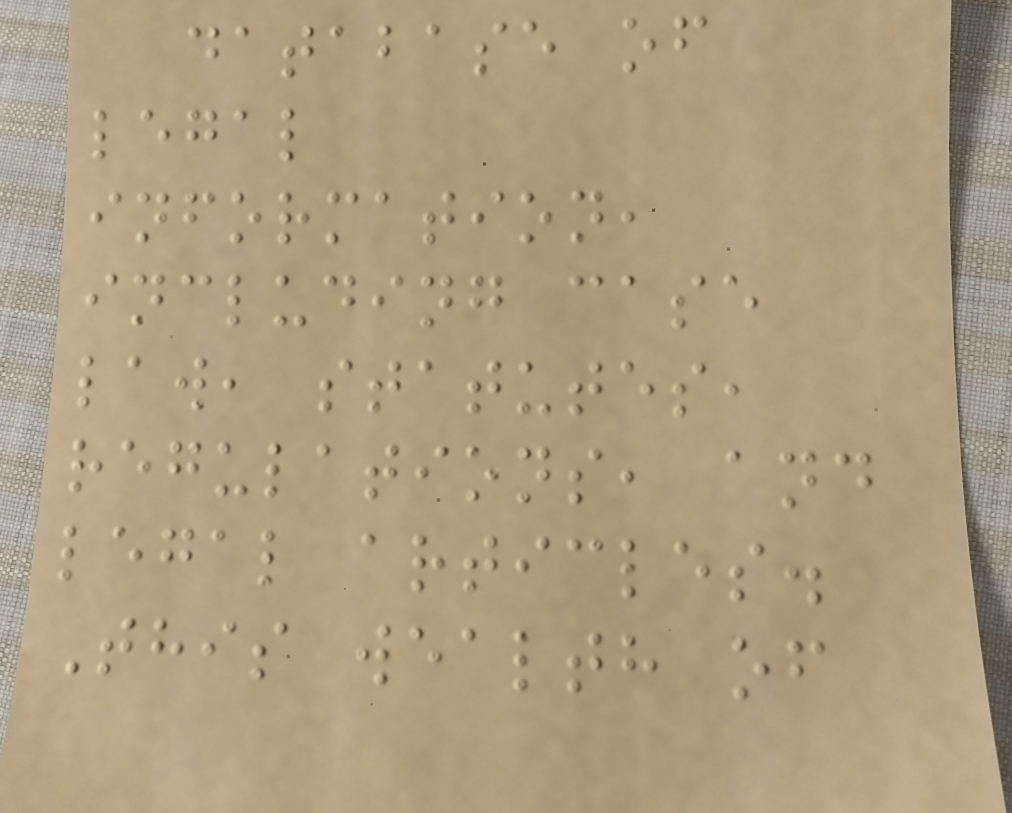database of
legal
information,
including case
law, statutes,
regulations, and
legal articles.
This wealth of
